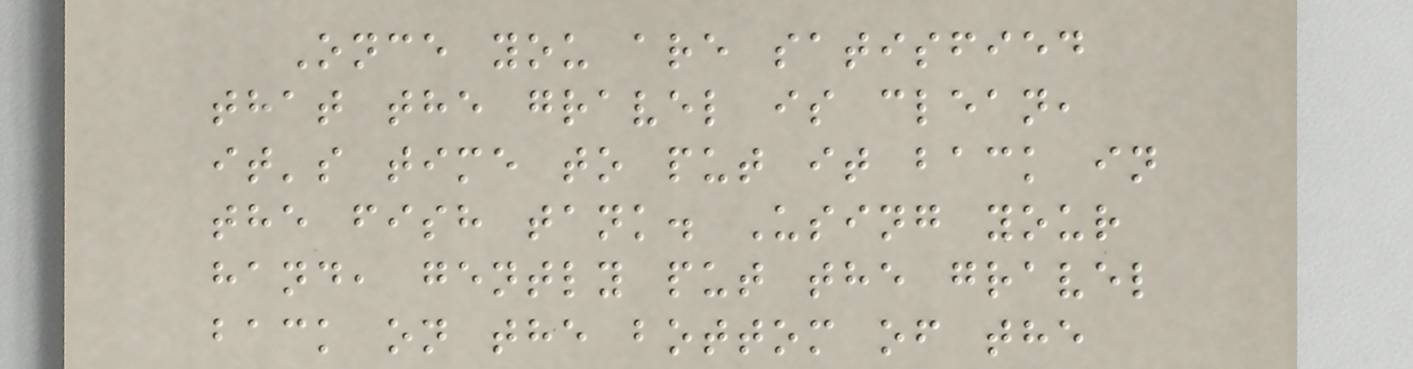Once you are satisfied
that the gravel is clean,
it's time to put it back in
the fish tank. Using your
hand, gently put the gravel
back on the bottom of the
